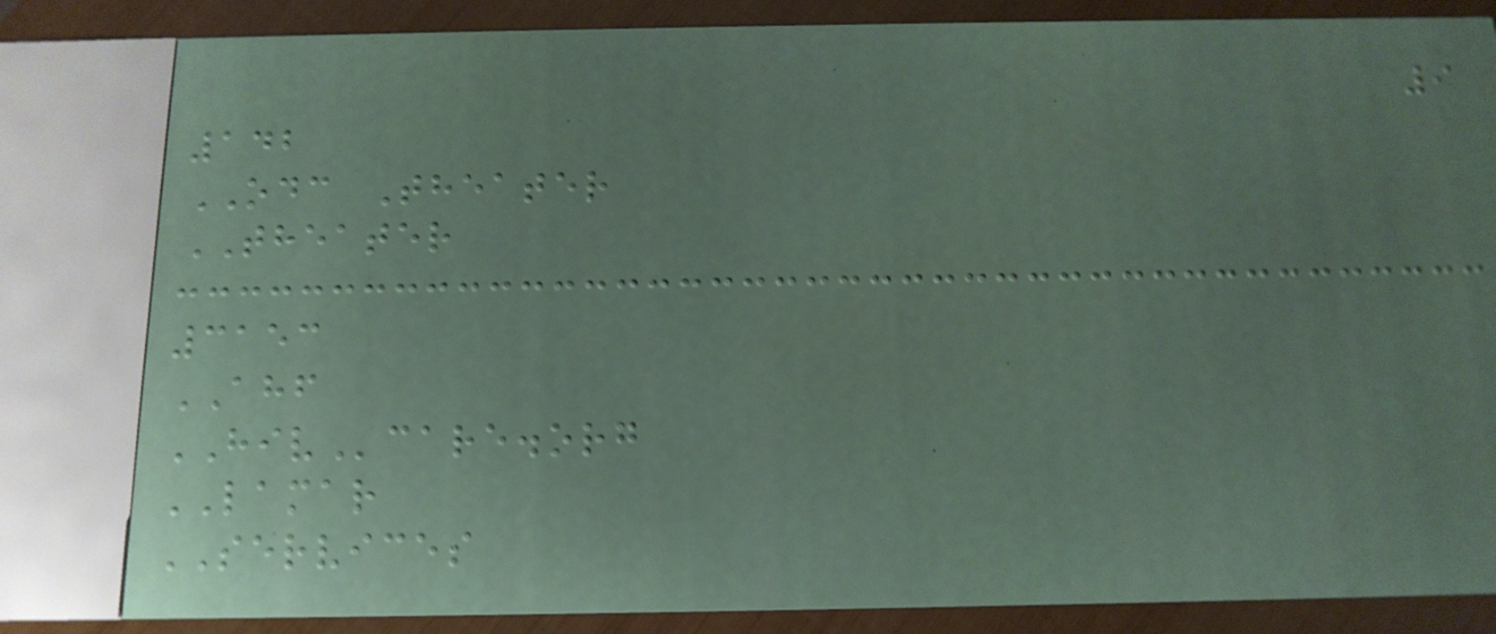9
142
ODC Theater
THEATER
3153
AHF
HIVcare.org
LAMAR
SERVICES
